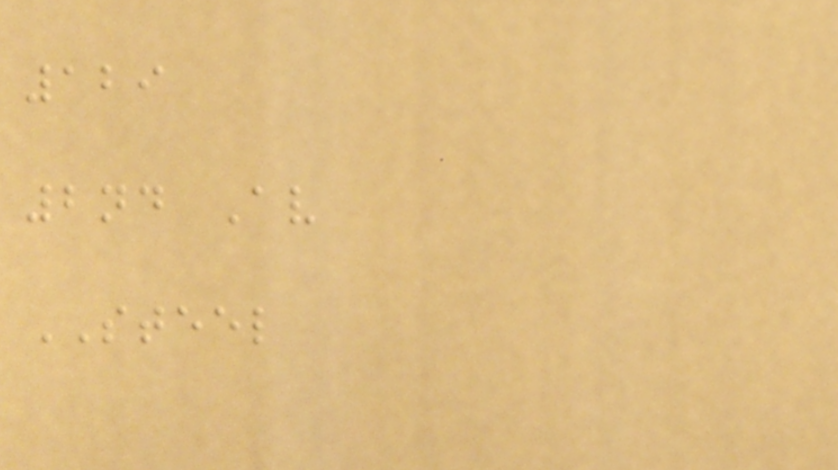129
2nd Av
STEEL
